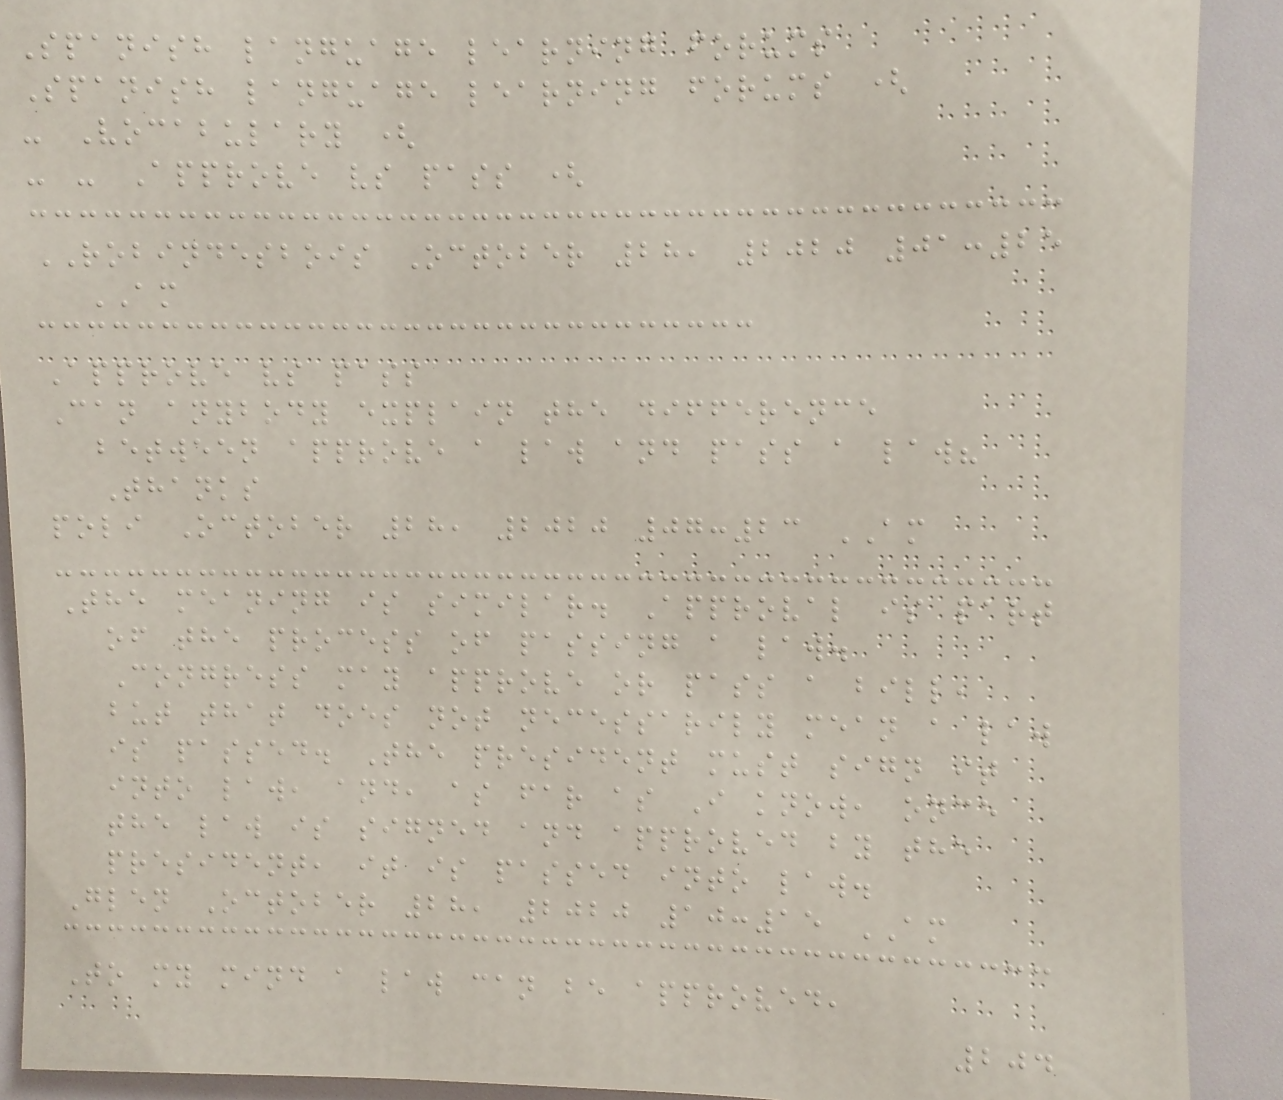Spanish language learning forums
Spanish language learning forums (
- Vocabulary (
- - Approve vs pass (
ROBINDESBOIS October 28, 2020 01:25
AM
Approve vs pass
Can anybody explain the difference
between approve a law and pass a law?
Thanks
poli October 28, 2020 07:23 AM
The meaning is similar. Approval is part
of the process of passing a law.
Congress may approve or pass a bill,
but that does not necessarily mean a law
is passed. The president must sign it
into law, and, as far as I know, once
the law is signed and approved by the
president, it is passed into law.
Glen October 28, 2020 10:15 AM
To my mind a law can be approved,
204
